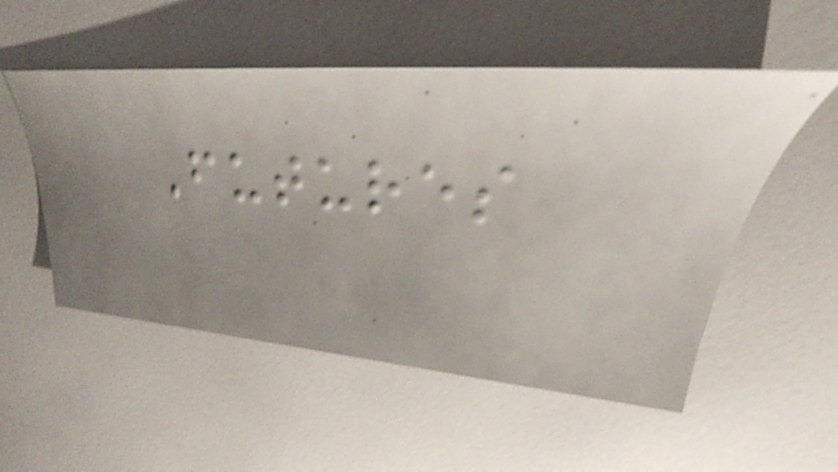Futures
